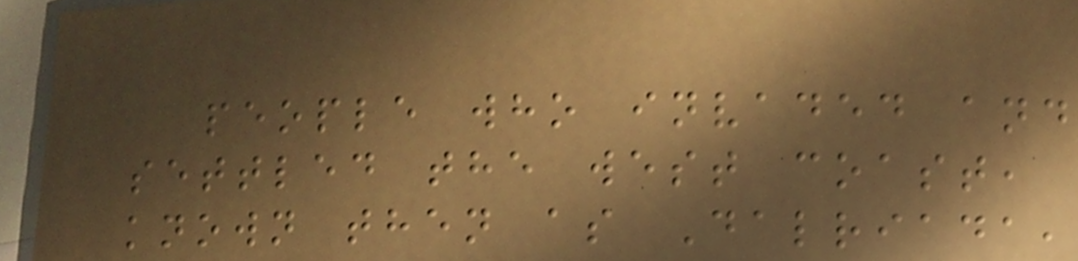people who invaded and
settled the west coast,
known then as Dalriada,
